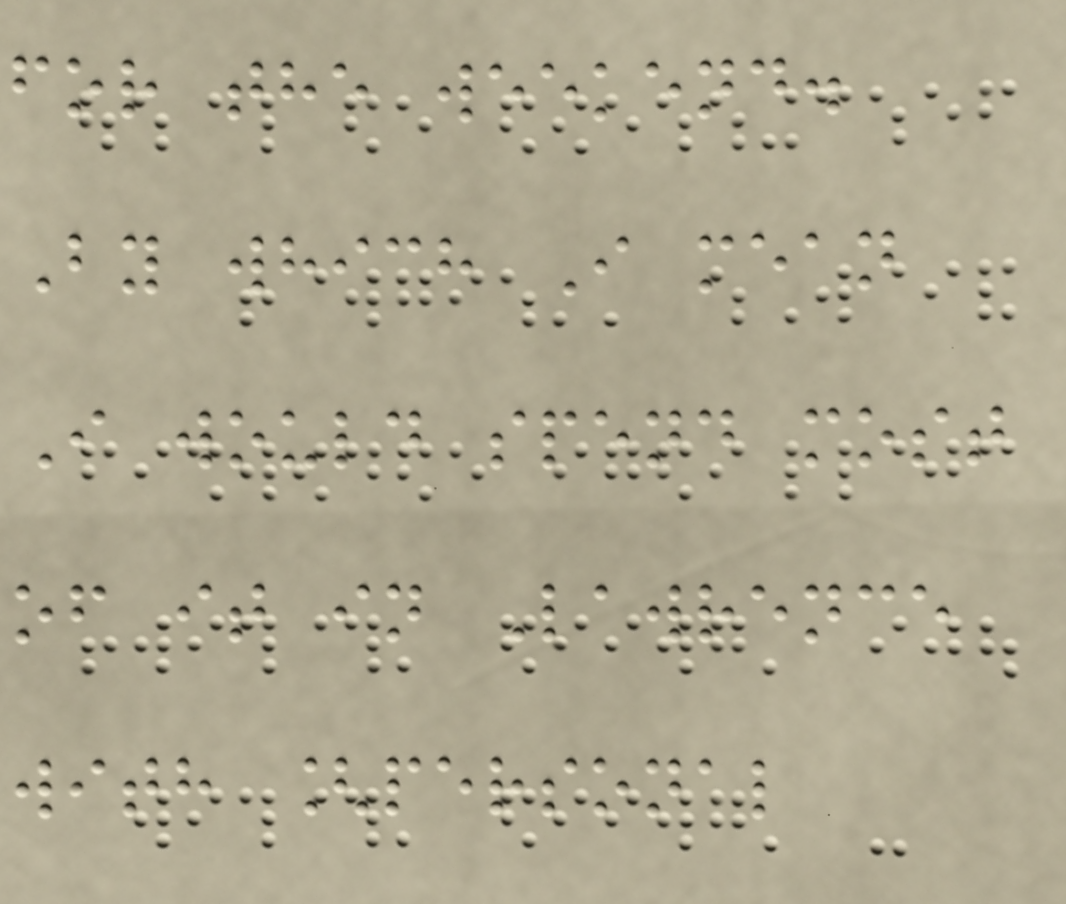for the weekend.
By which I mean
I would spend most
of it in Lawrence
with [personal
